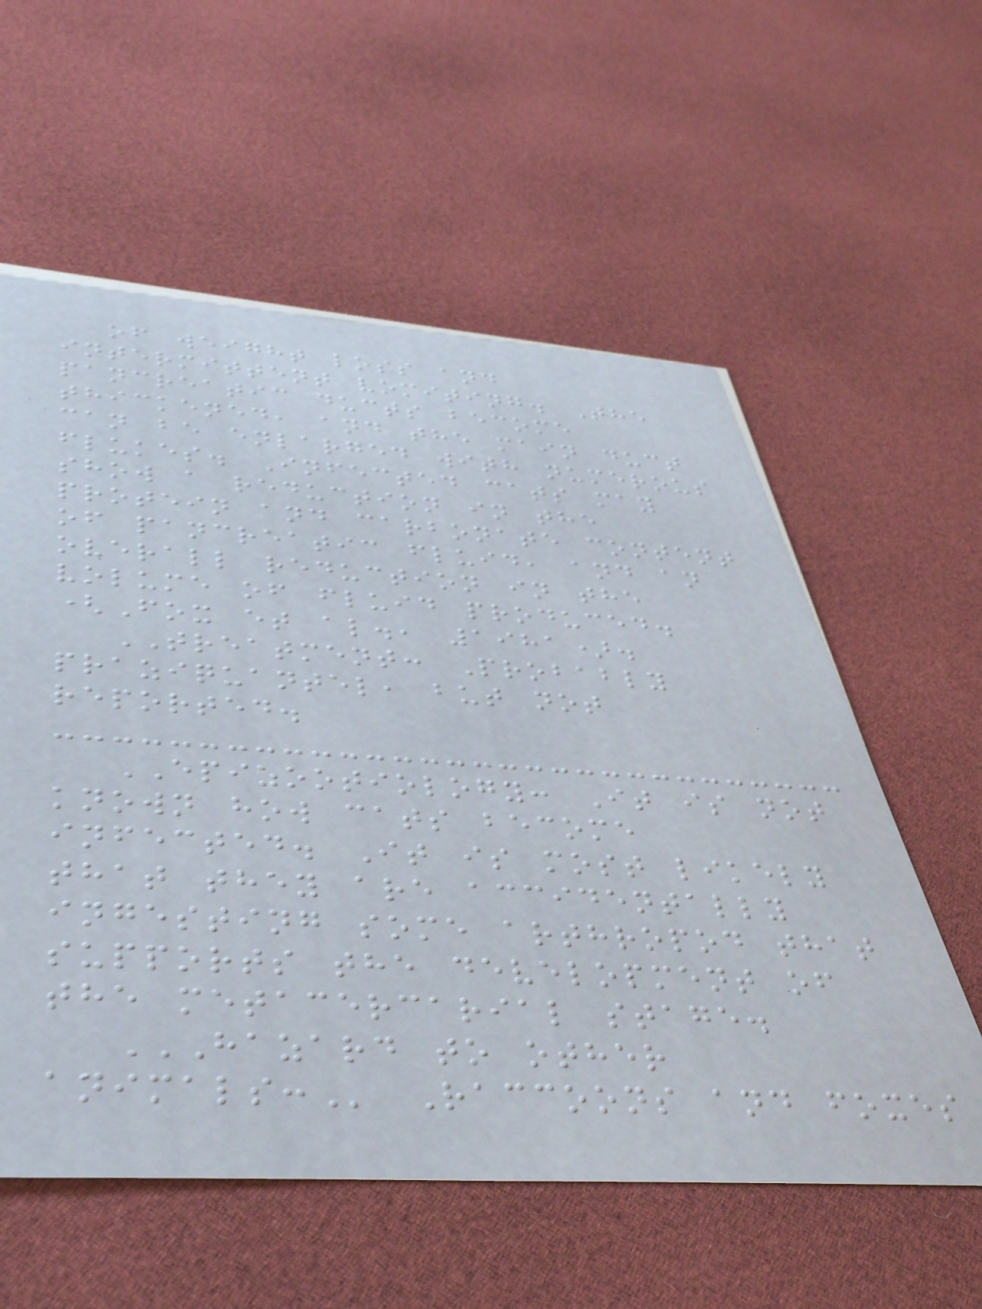of weight loss and
intermittent vomiting. The
pancreatic ducts become
thickened, and the main duct
can be enlarged with numerous
flukes. Infected cats may
show a reduction in the
protein and carbonate content
of pancreatic fluid, and an
overall reduction in the
volume of fluid produced.
(Fox et al., 1981).
TREATMENT: Probably
praziquantel, but not
reported.
EPIZOOTIOLOGY: It is not
known how cats become
infected. It is most likely
that they are accidentally
ingesting some arthropod that
supports the development of
the metacercarial stage.
HAZARD TO OTHER
ANIMALS: Raccoons and foxes
